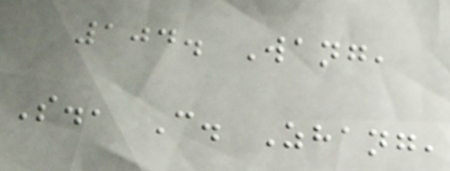104. Wang,
S., C. Zhang,
